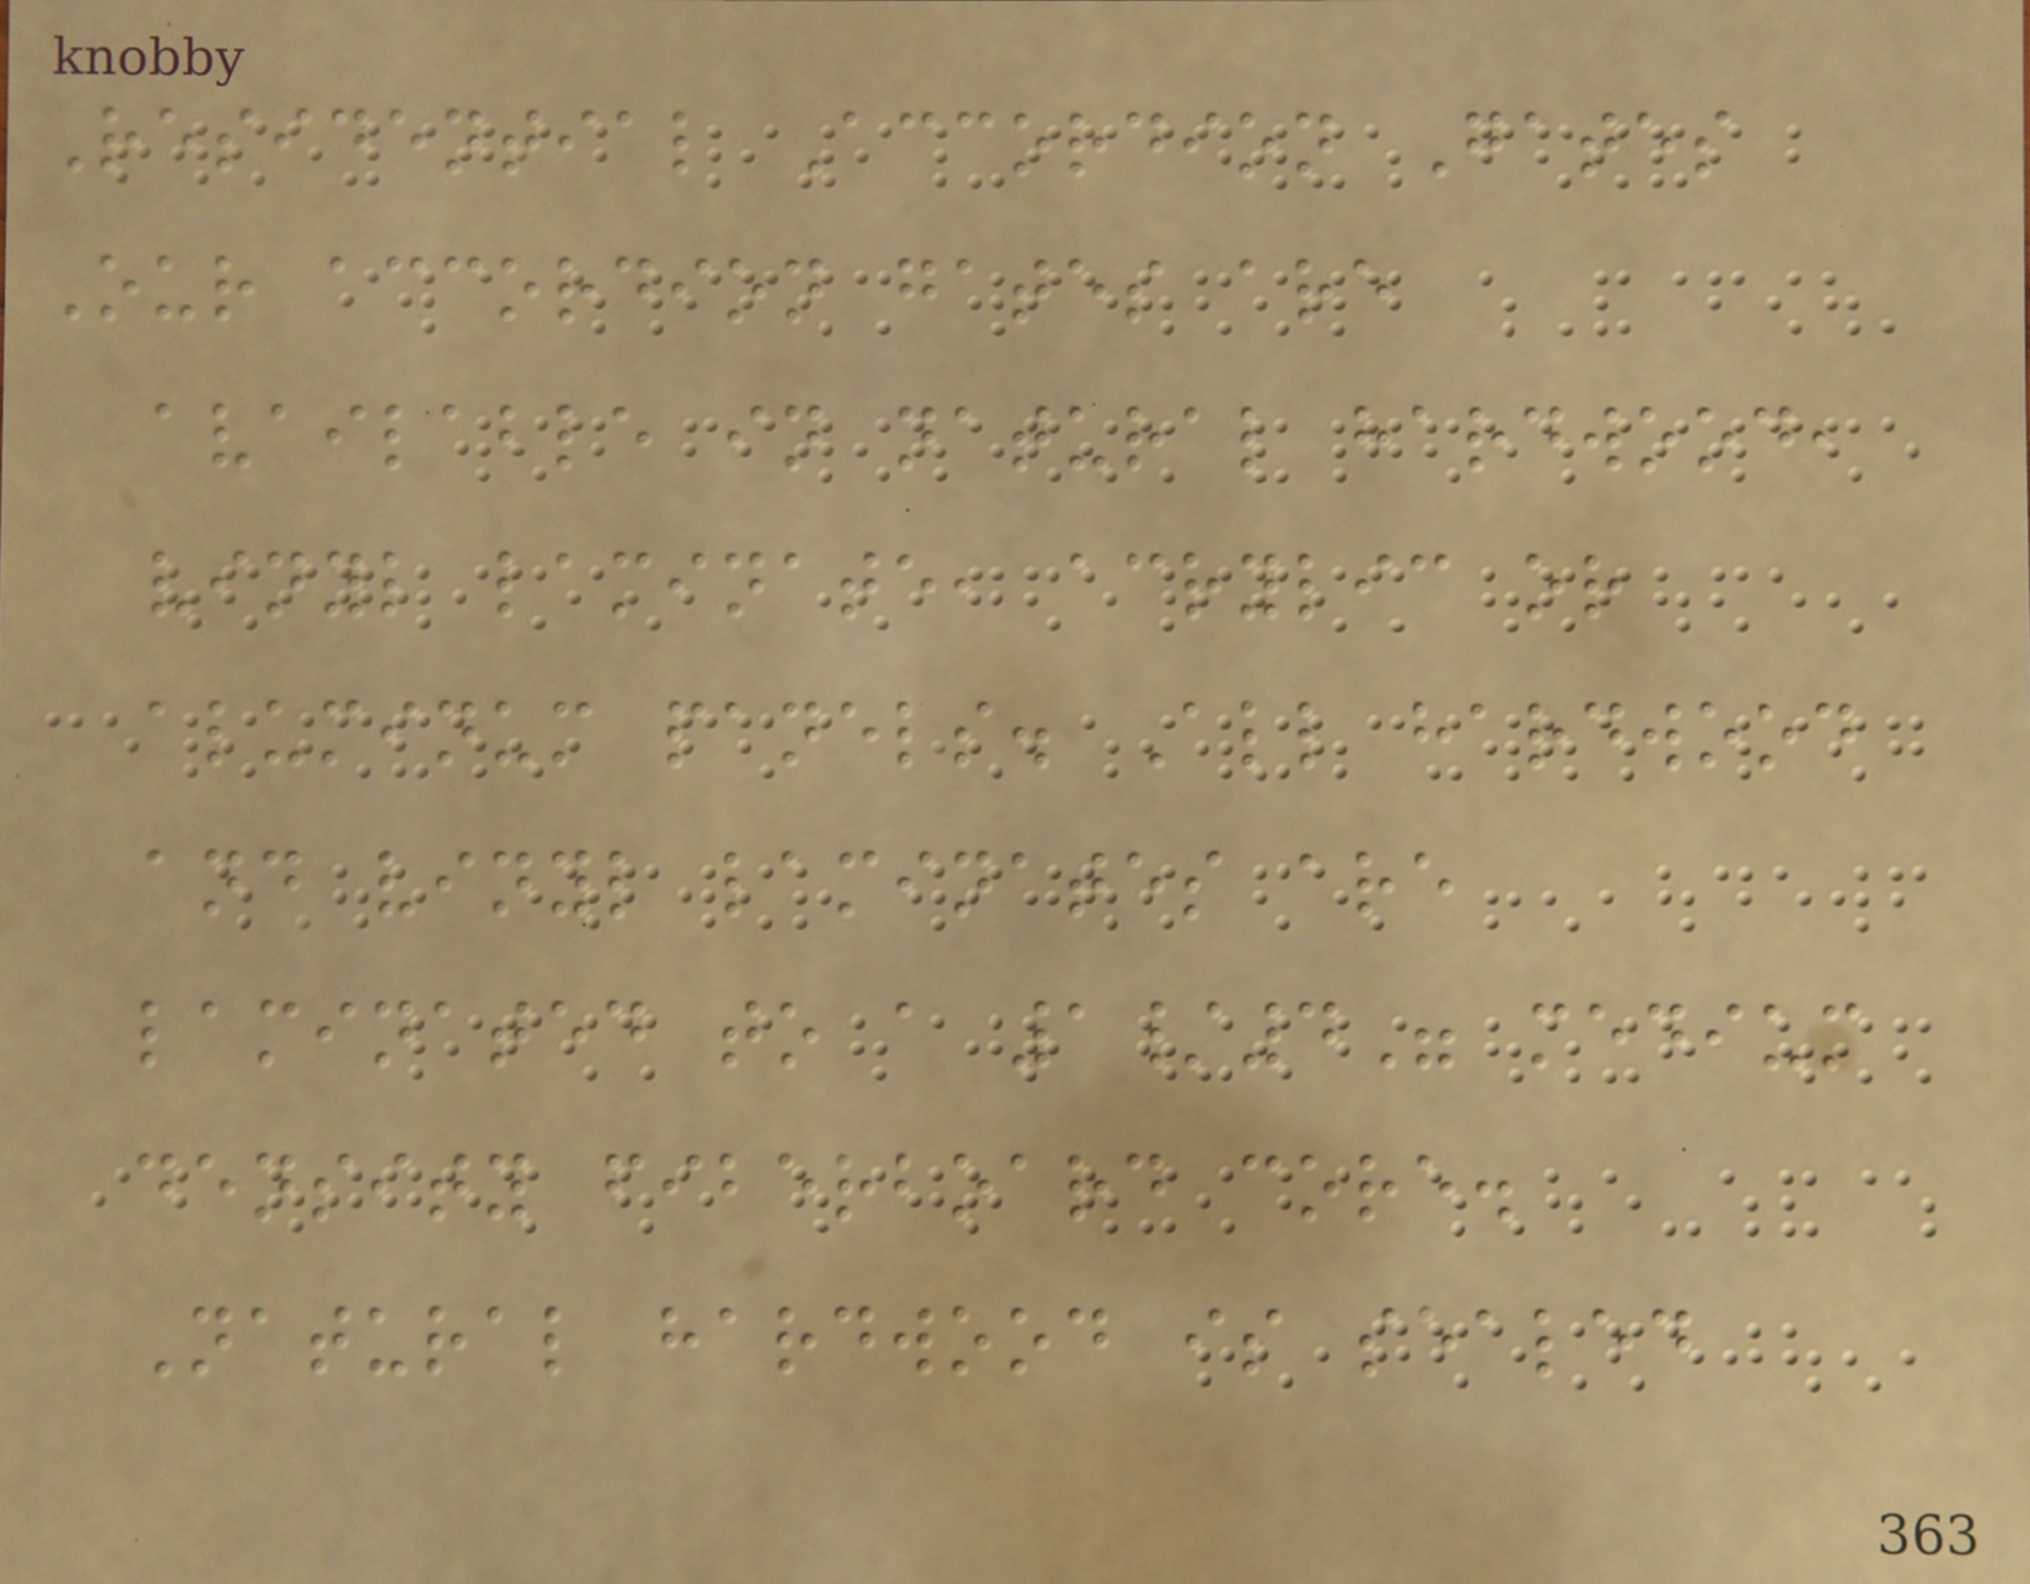Residential Accordion Gates
Our accordion gates are
available in natural hardwood,
vinyl laminate, acrylic or
aluminum panels. All hardwood
and vinyl laminates are
laminated to a 1/4" medium
density fiberboard core.
Natural hardwood is sealed
